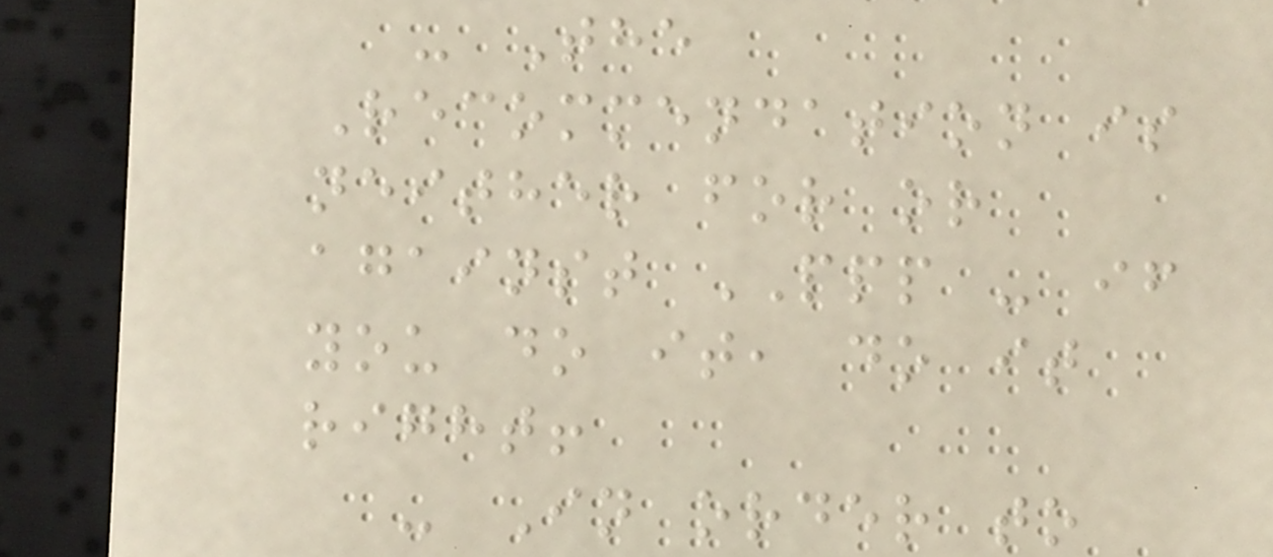- The
Recommendation is
neither for or
against PPP - if
you do it, do it
right!
- In order to
